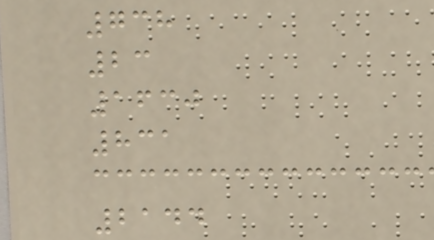738
23
1630
831
2144
